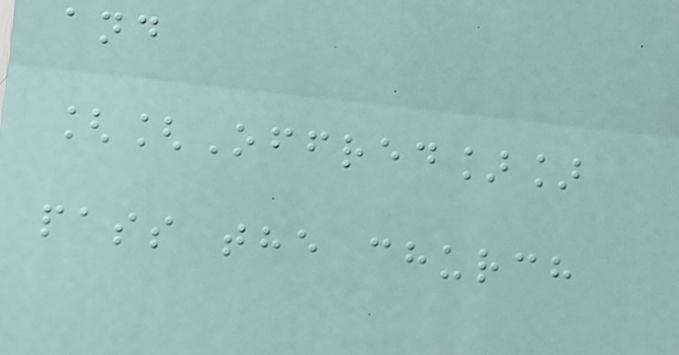and
[[Offred]]
pass the church
